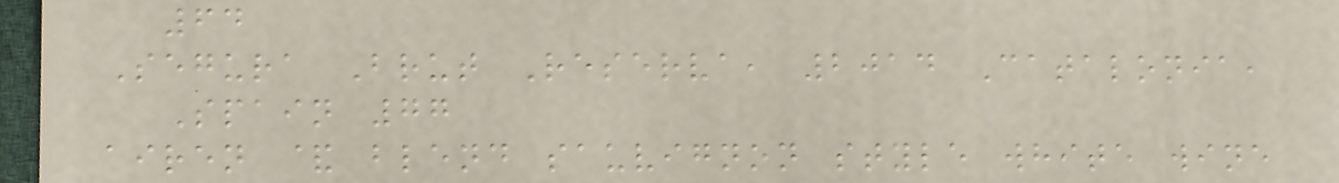64
Segura Brut Reserva, 2014 Catalonia,
Spain 77
airen & blend sauvignon style white wine
